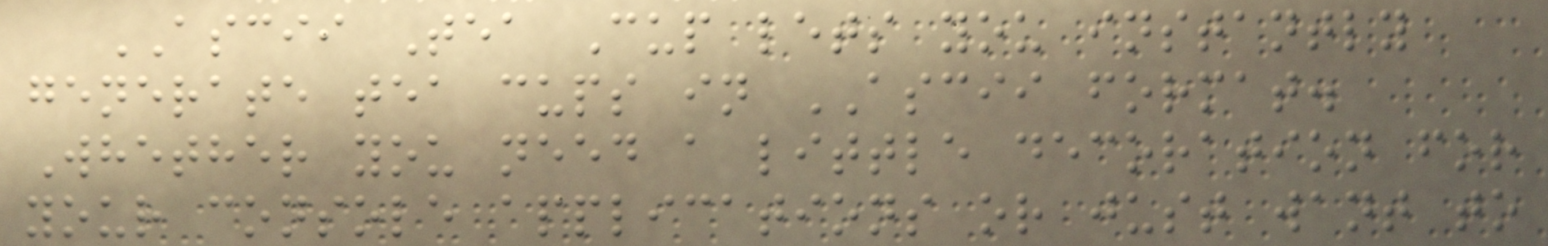ASCII Tea Cup lets you instantly
generate tea cups in ASCII format.
Whether you need a little decoration for
your console applications or just want to
